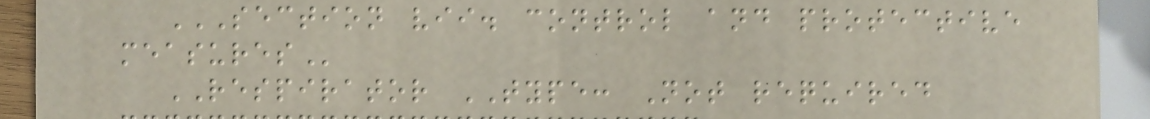SECTION VII. CONTROL AND PROTECTIVE
MEASURES
RESPIRATOR TYPE: Not required
